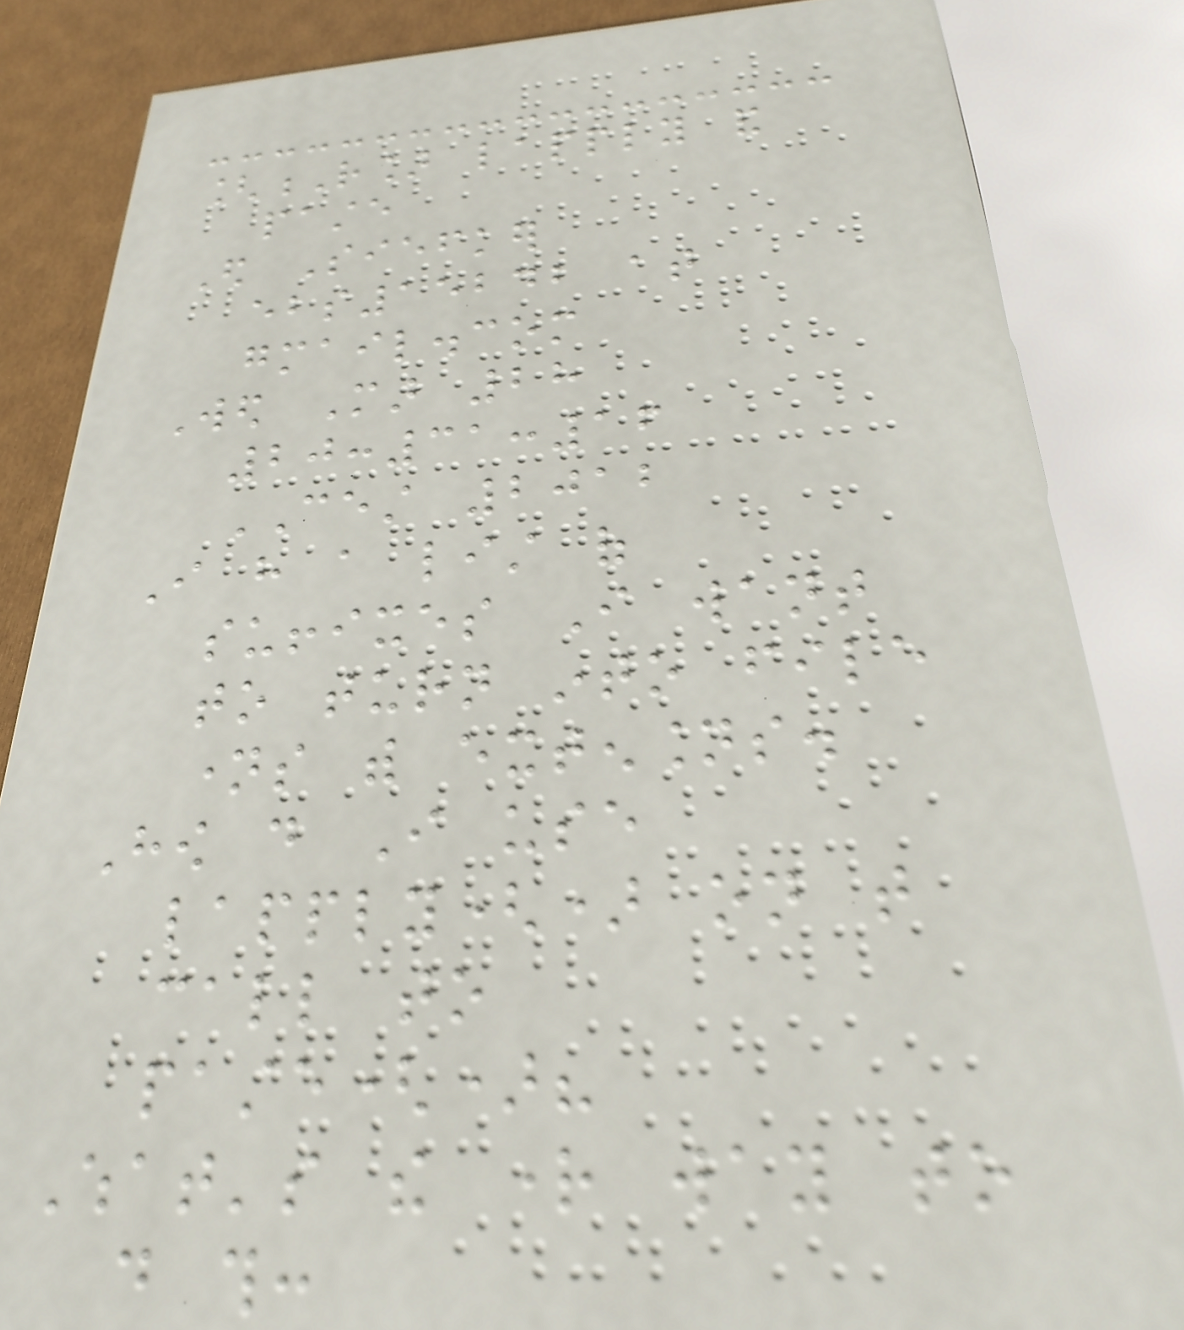[R] lapply and
paste
Ed Siefker
ebs15242 at
gmail.com
Wed Mar 28
20:31:16
CEST 2012
I have a list of
suffixes I want
to turn into file
names with extensions.
How do I use
lapply() on that
call to
paste()?
What's the right way to
do this:
